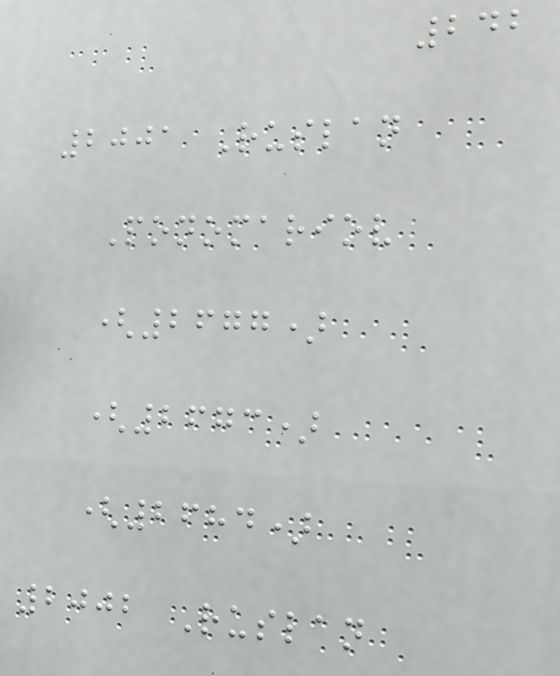242
2001 Ruslan
Ponomariov
(2677)
(2673)
(2684)
2002 Ruslan
